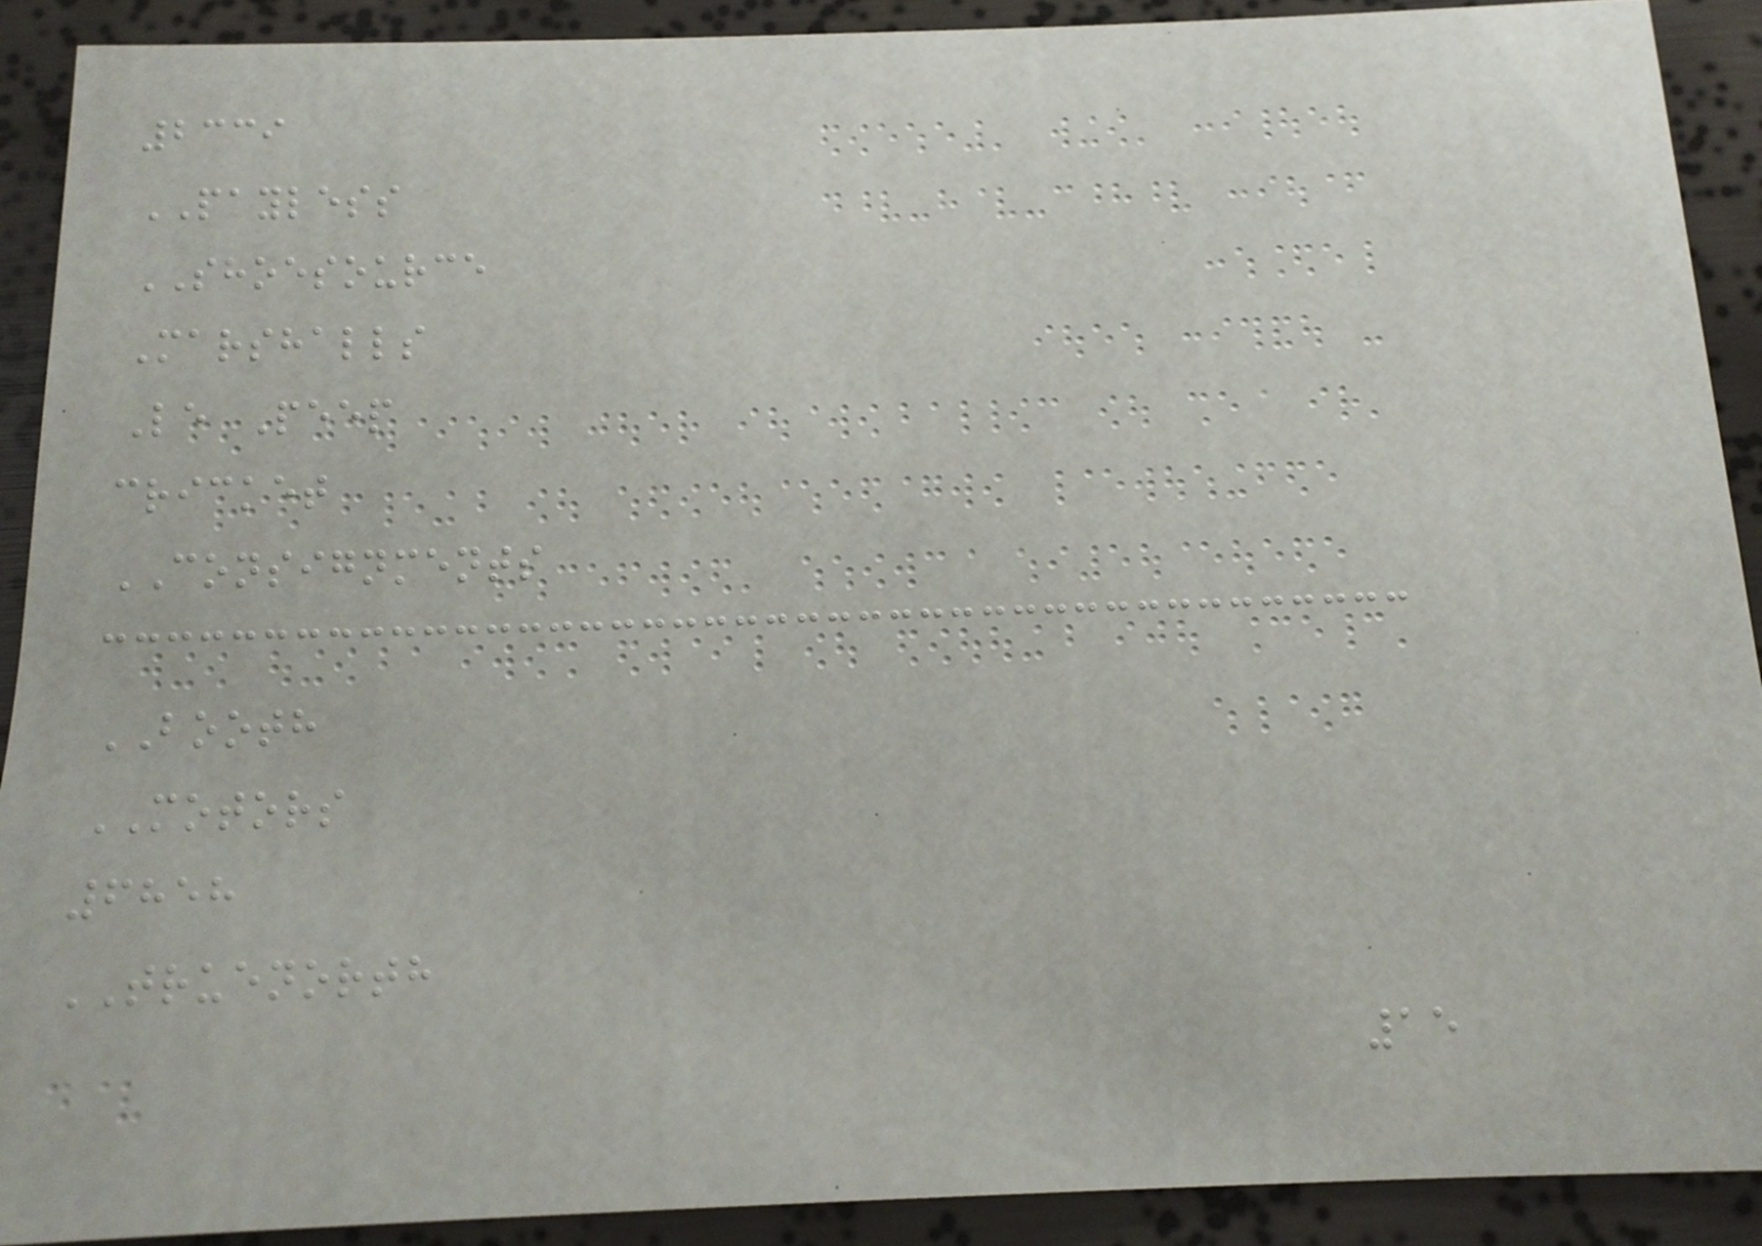2339
PAYLESS
SHOESOURCE
Marshalls
Le Peep
cricket
CONSIGNMENTS
BOOTH
MOTORS
6858
TRUENORTH
15
